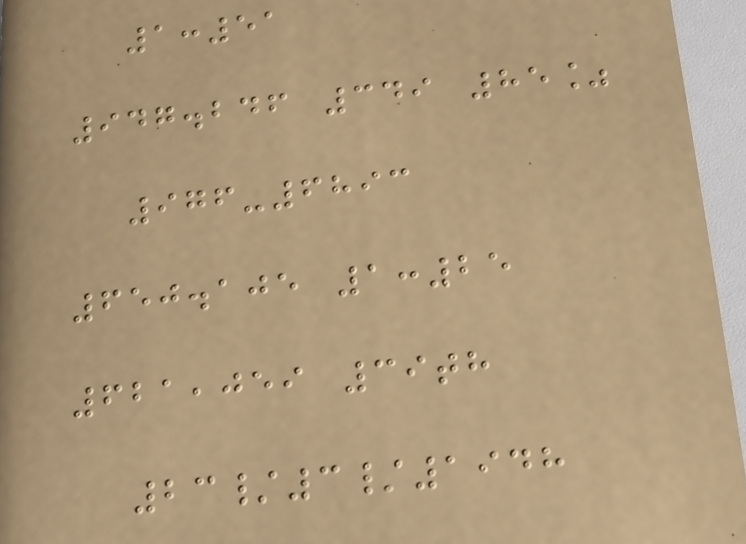1:51
947.246 349 85%
976-6893
650.105 1:25
621,059 39th
23/3/1948
